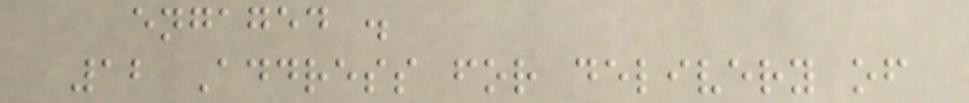engaged .
12 Address for delivery of
